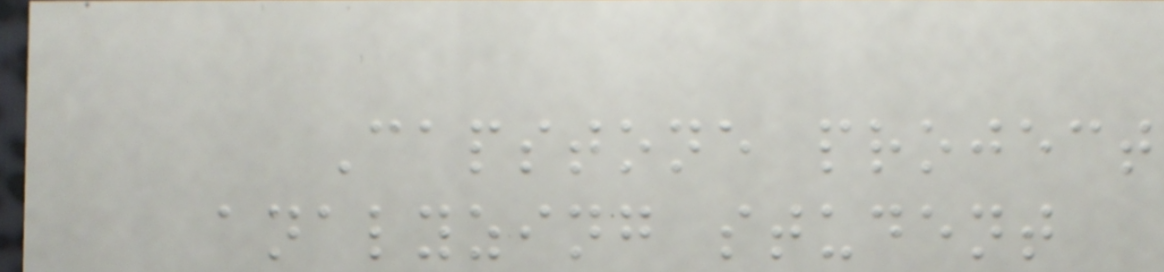Capstone project
analyzing student
